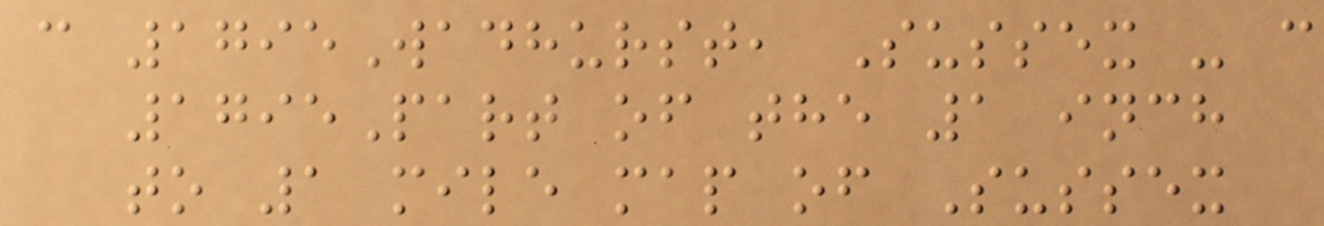c 1795Wadhurst, Sussex - c
1795Part of the 1 inch
to 1 mile map of Sussex
